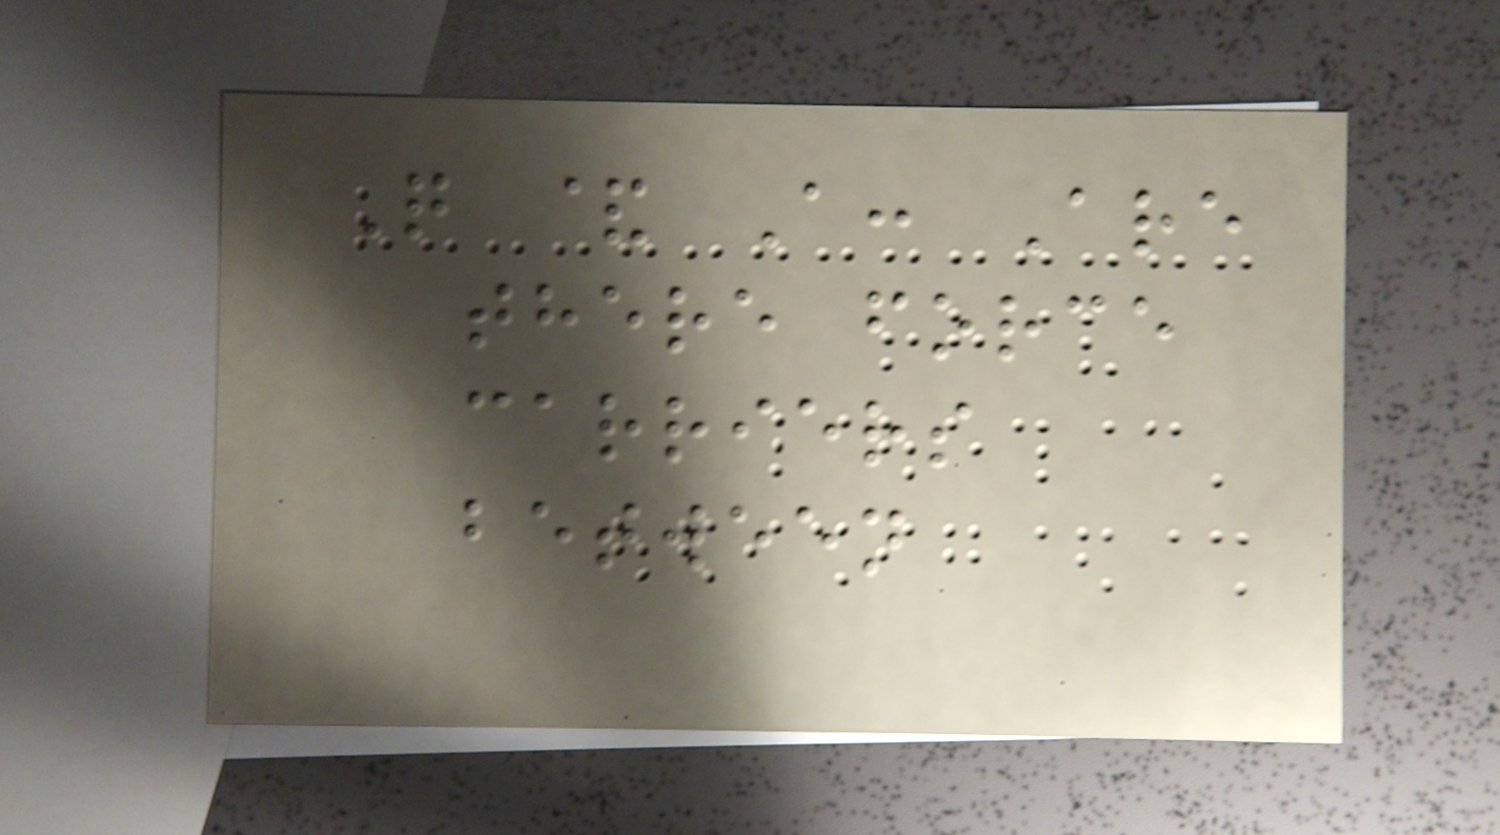Q & A: Are
there force
carriers
between
